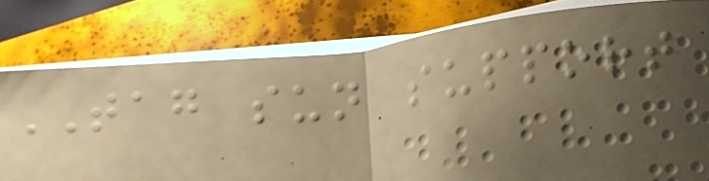TAG sun support
